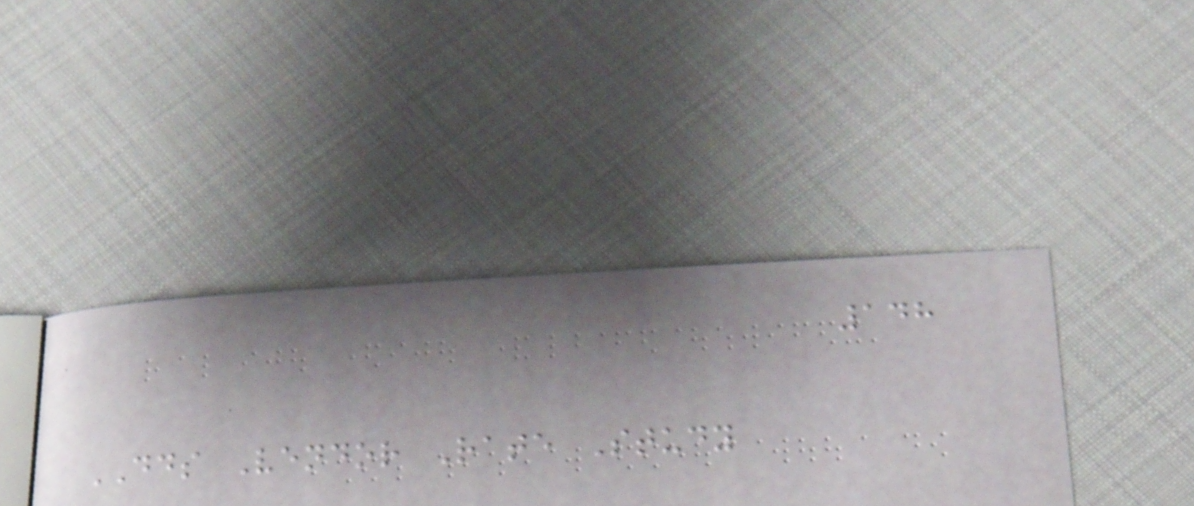148
DDS Vendor Rate Study
